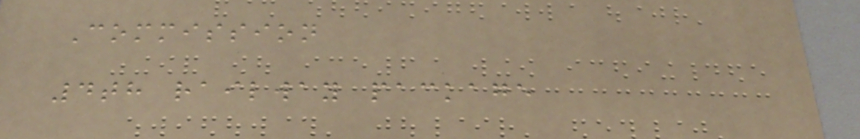Commission
4th railway package
